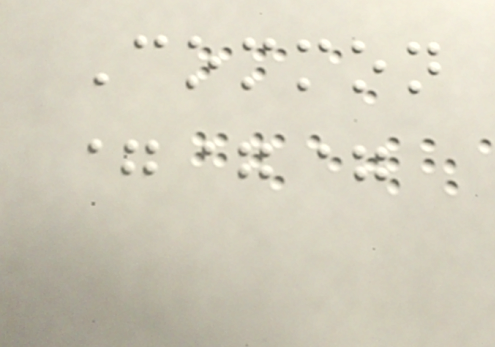Common
===
